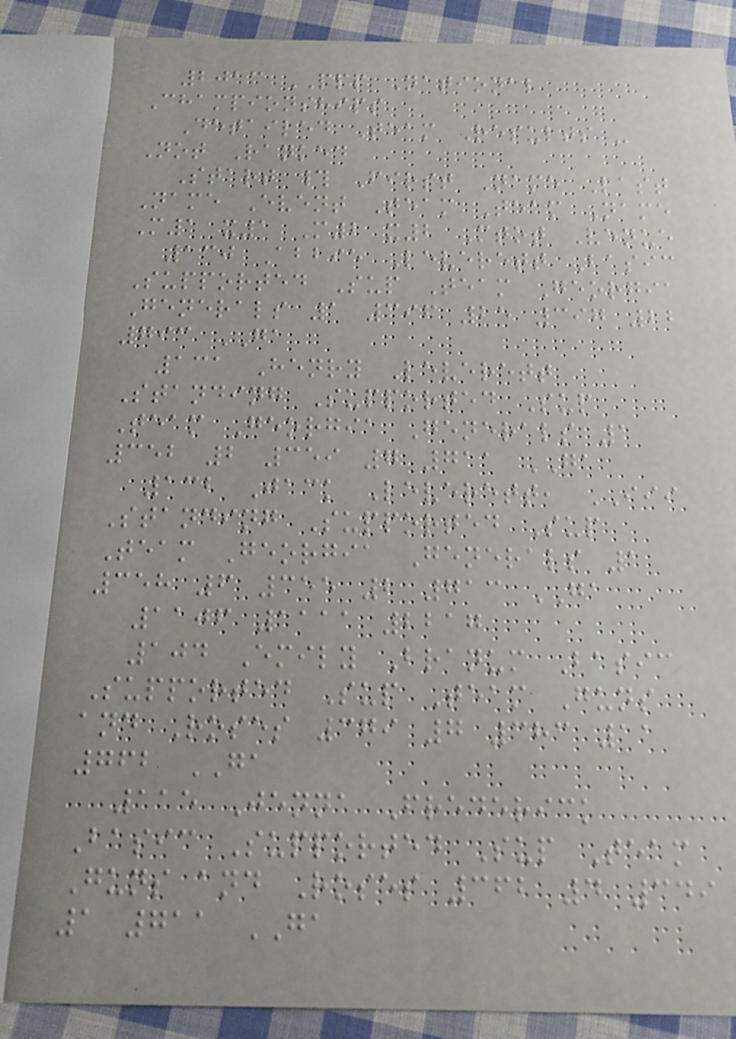2013 PPP National
Championships
Detailed Team Results -
Not Ranked
Start # First Name Last
Name Event Team Team Name
M1 x1 M2 x2 Mtot Venue
130 Abbie Leverett Basic
Supported Sup Team Georgia
Generals 1 396 25 397 22
793 GA
131 Henry Leverett
Standing Supported Sup
Team Georgia Generals 1
352 2 359 7 711 GA
132 Jack Leverett, III
Standing Supported Sup
Team Georgia Generals 1
358 6 355 2 713 GA
1106 1111 2217
104 Emily Branum Basic
Supported Sup Team Guns
and Roses 379 7 383 11
762 GA
115 Jenna Frederick
Basic Supported Sup Team
Guns and Roses 362 4 349
1 711 GA
